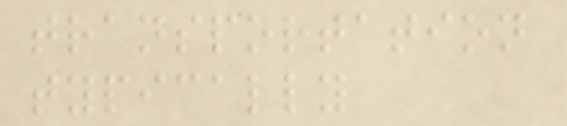transportation
typically
